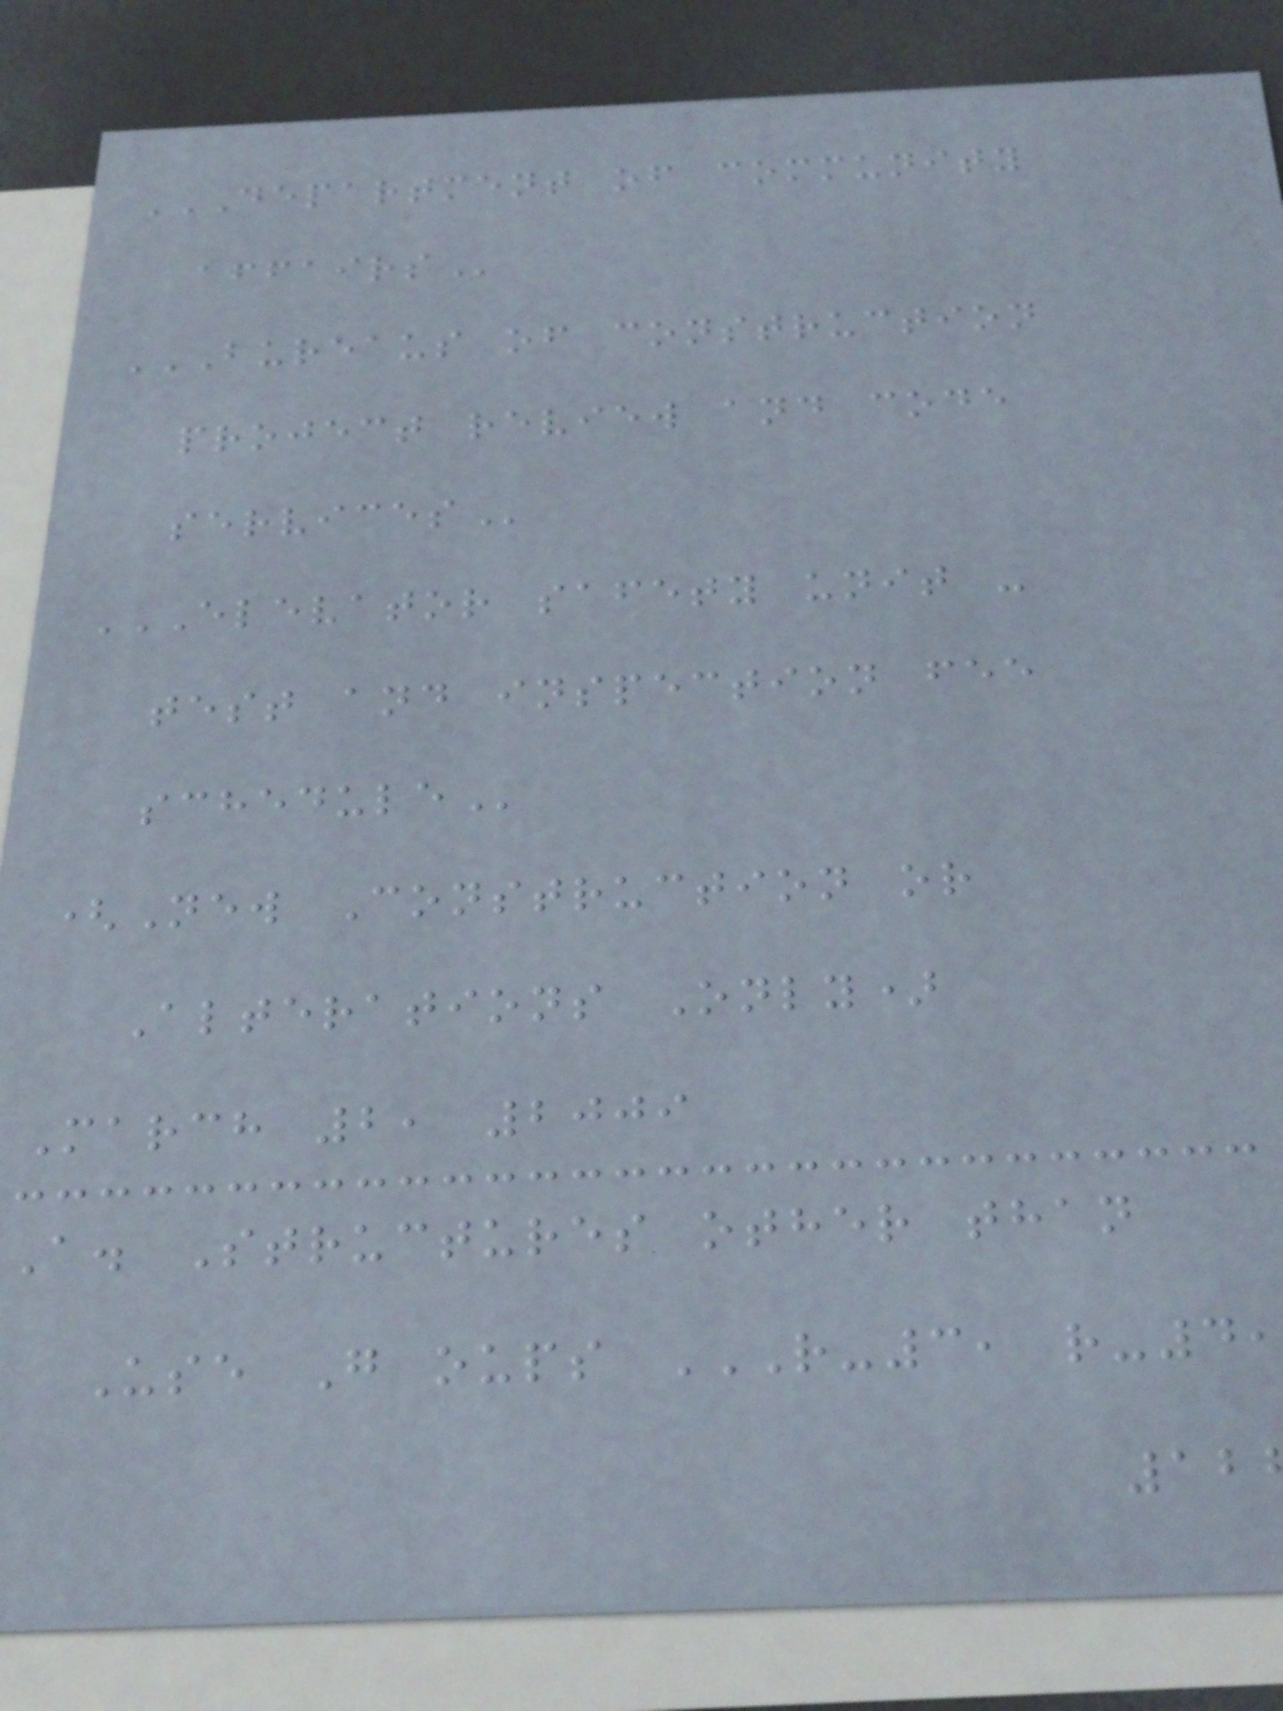DEPARTMENT OF COMMUNITY
BUREAUS OF CONSTRUCTION
project review and code
ELEVATOR SAFETY UNIT -
test and inspection fee
(New Construction or
Alterations Only)
March 2, 2009
A. Structures other than
Use G oups R-3, R-4,
